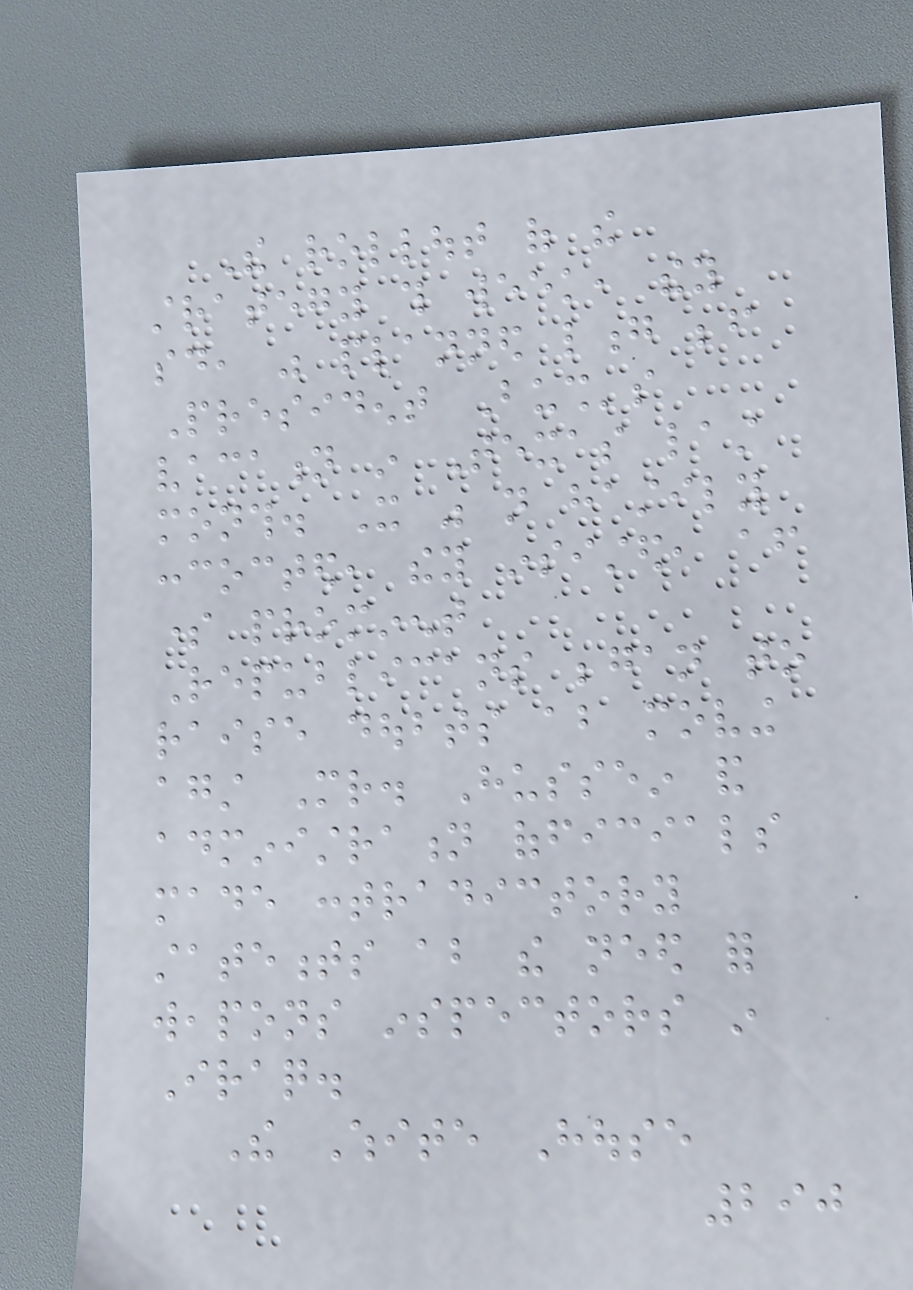The rollout of the
strategy this week, they
said, was planned long before
President Bush's
vacation in Texas last
month. It was not hastily
concocted, they insisted, after
some prominent
Republicans began to
raise doubts about moving
against Mr. Hussein and
administration officials
made contradictory
statements about the need for
weapons inspectors in
Iraq.
The White House
290
